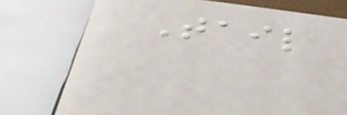Tail
